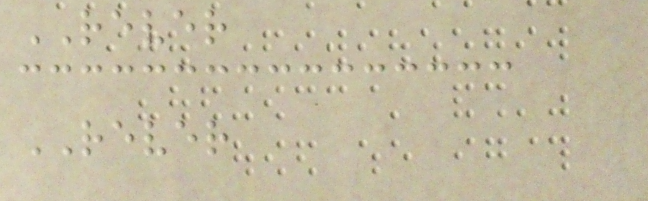REVER
REVER
